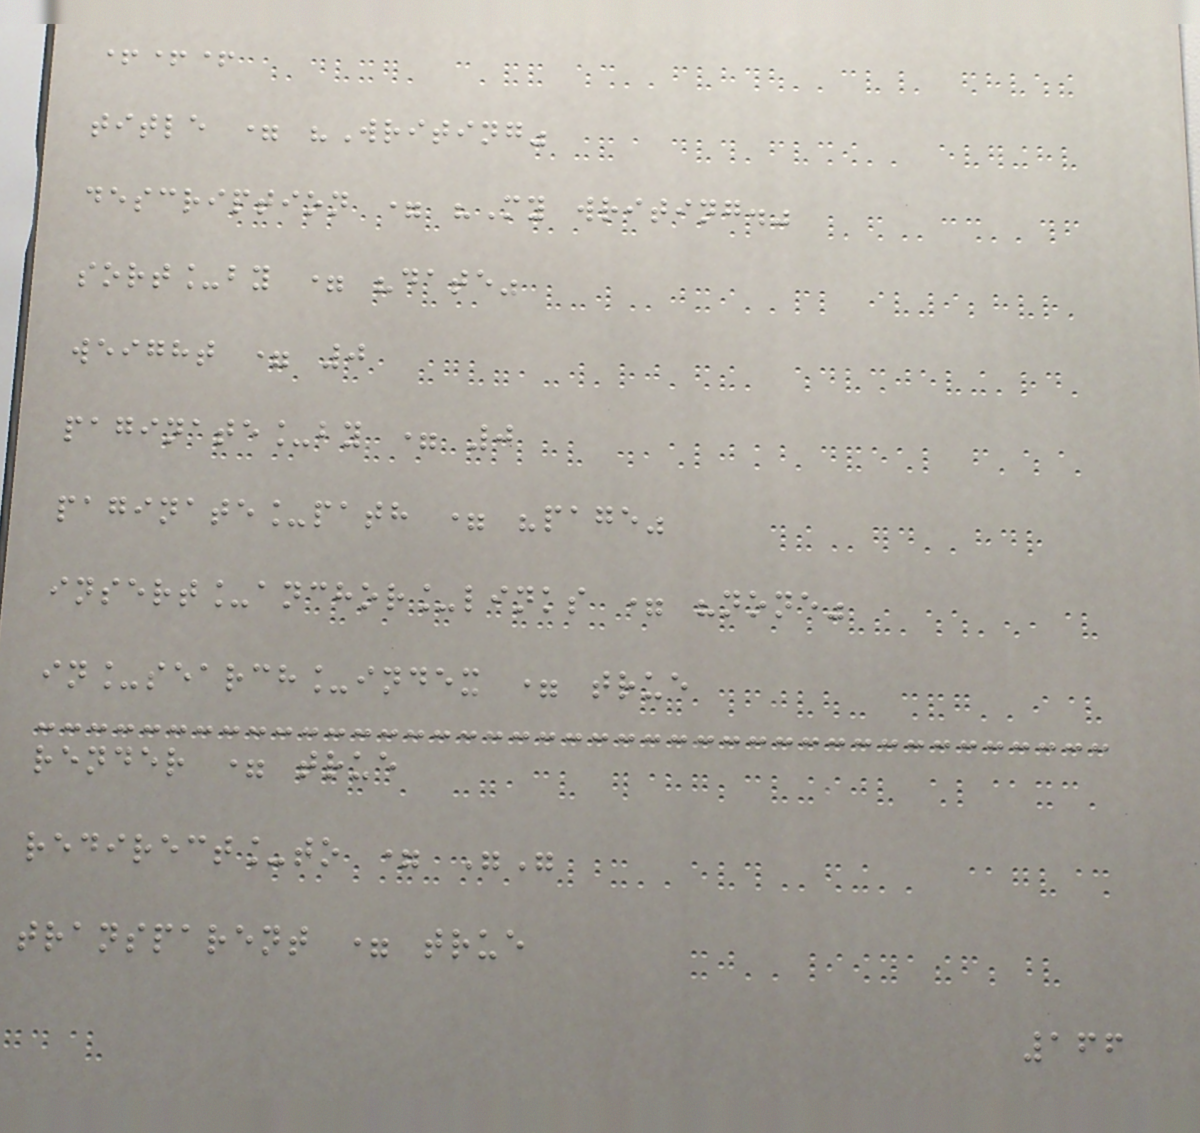+++
title = "Writing"
description = "My writing."
sort_by = "date"
weight = 0
paginate_by = 0
paginate_path = "page"
insert_anchor_links = "none"
in_search_index = true
render = true
redirect_to = ""
transparent = true
166
